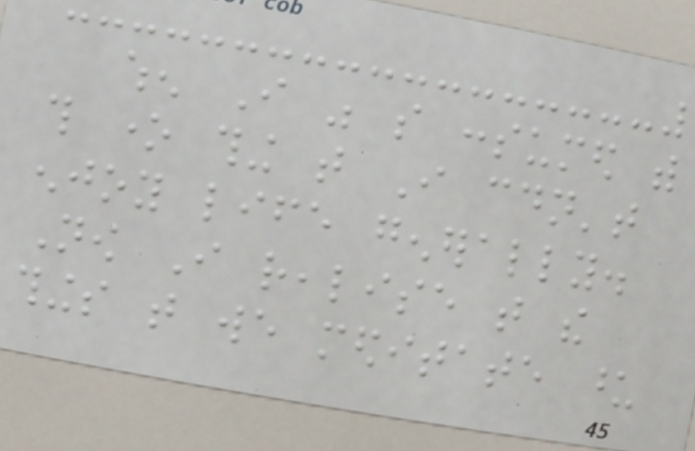when I was so consumed with
this one thing that I couldn't
enjoy life generally.
Now I realise that the
things that we meditate upon
